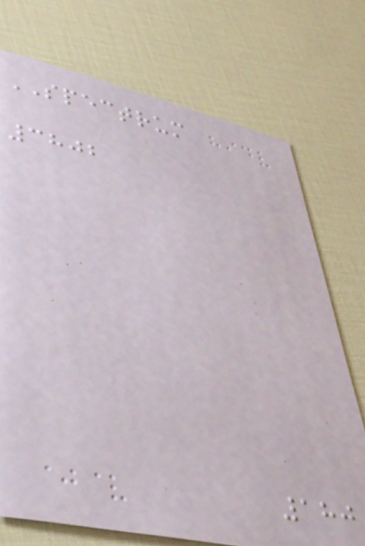SPECTRUM
3802
180
